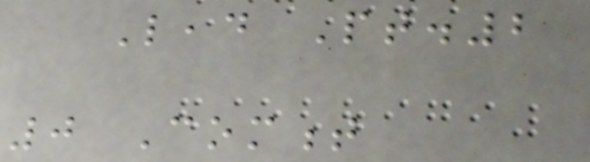Lead Pt.2
0 Comment
